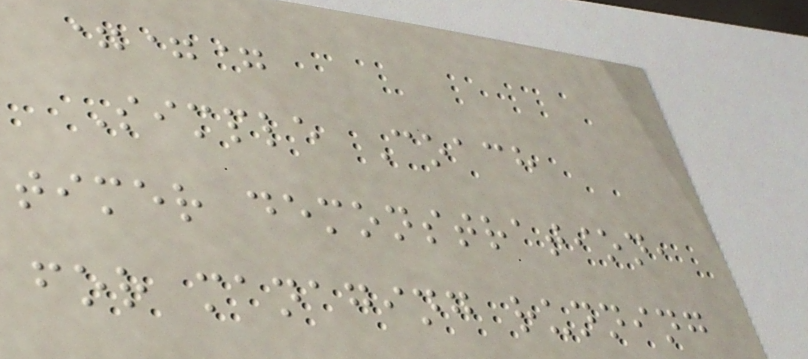===
Simple Coach
timer demonstration,
for managing running
